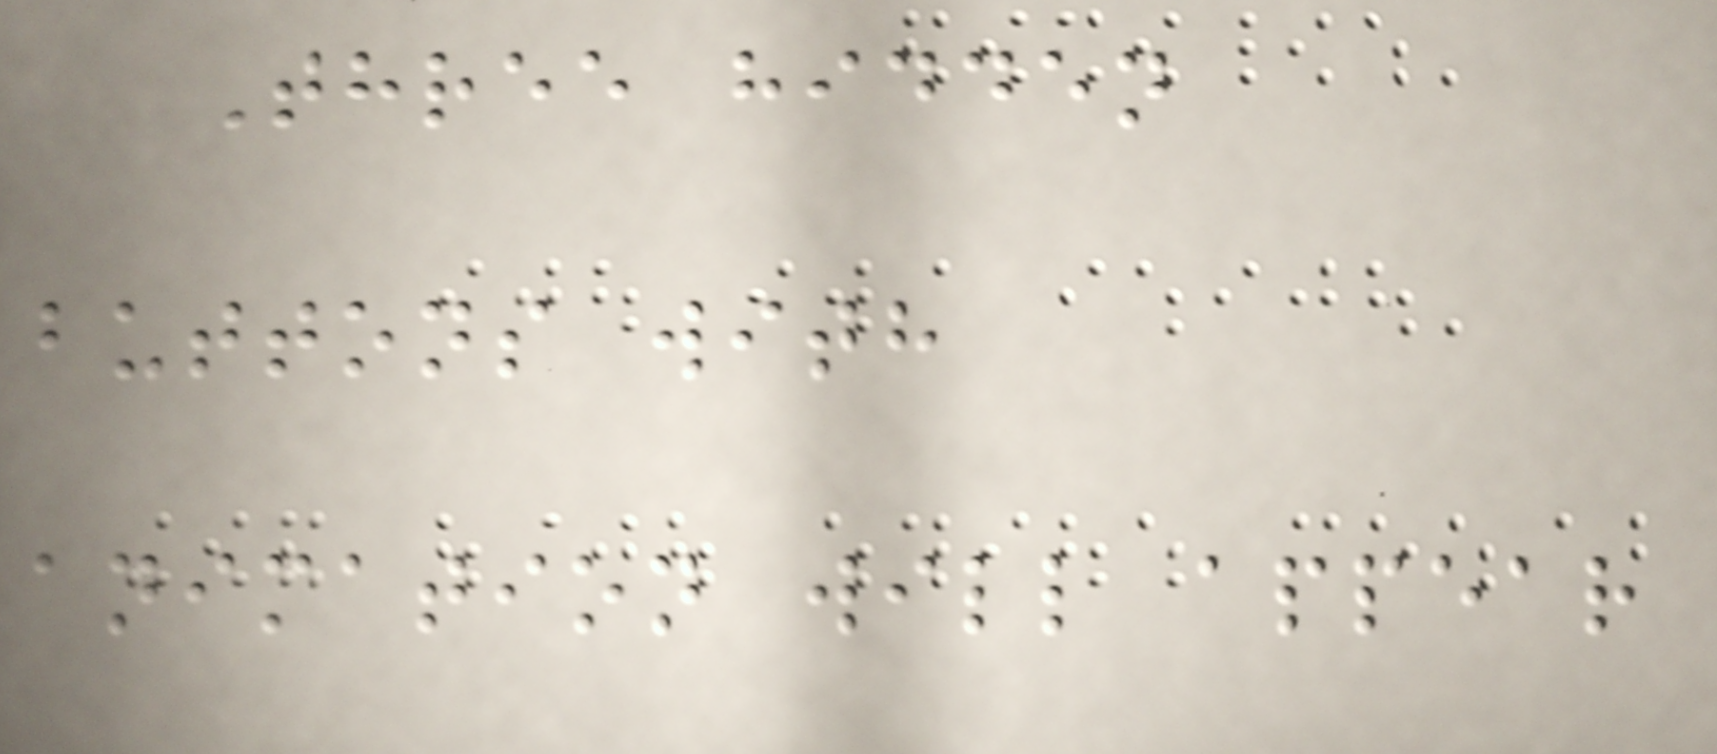Three hidden
buttons with
animation will appear
